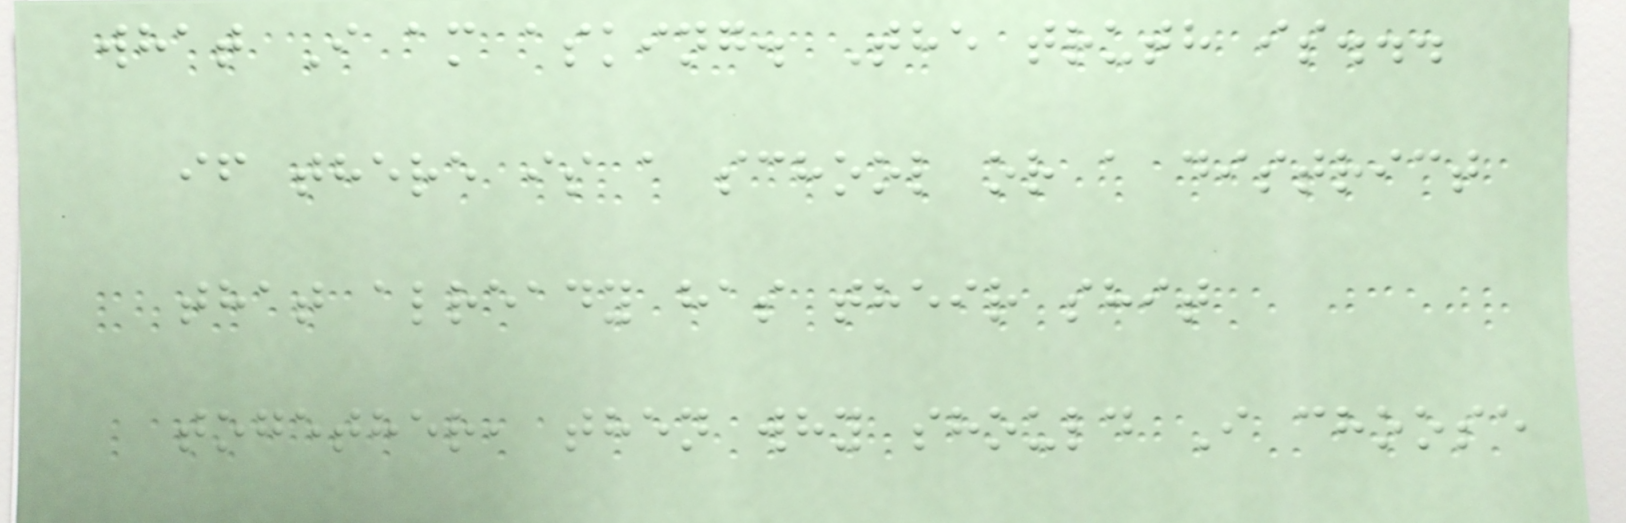what I am asking. The truth is...
if there is a school or a district
that already has their shit
together, then why should I choose
